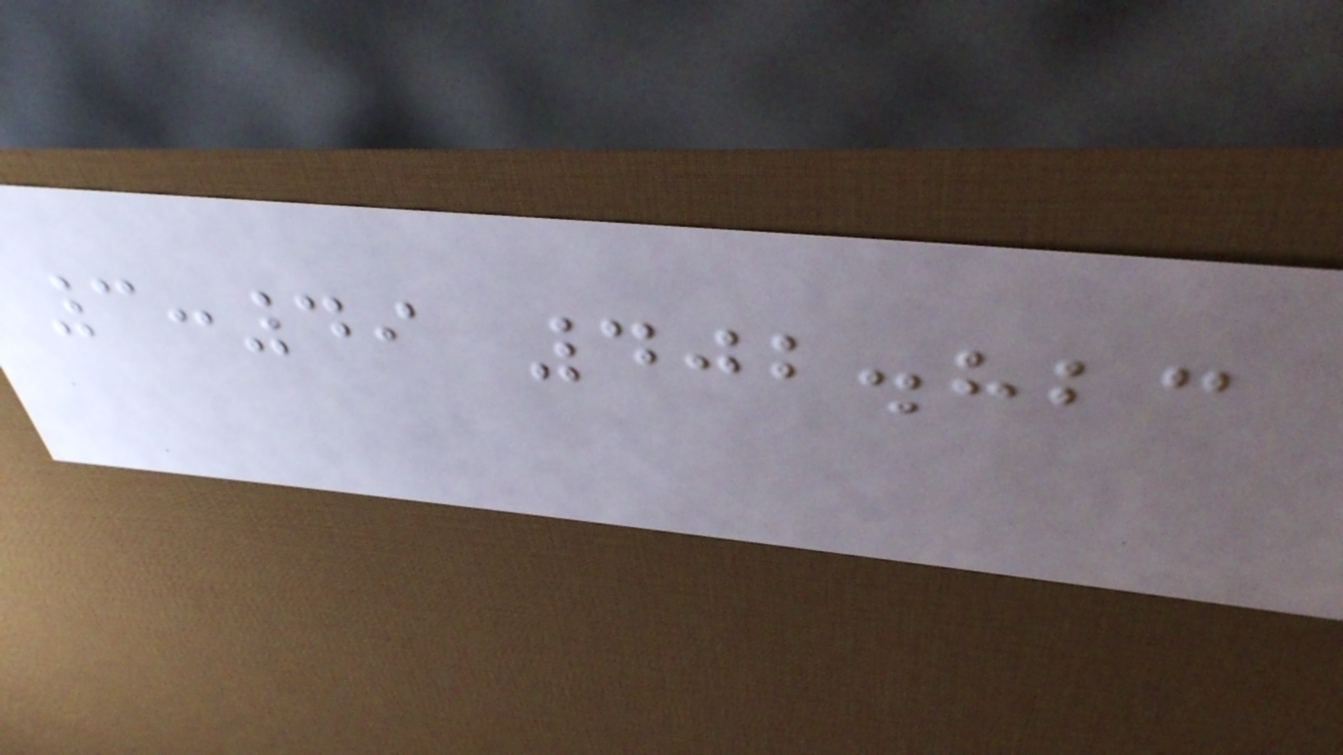3:49 402.823
